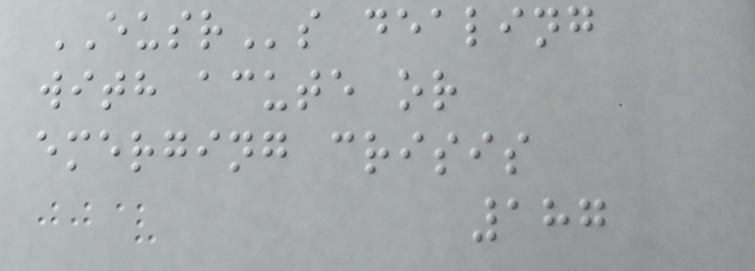EUSRs dealing
with acute or
emerging crisis
187
